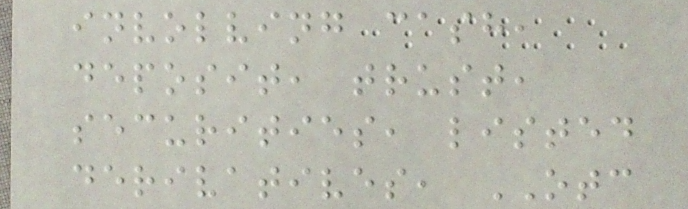involving cash,
deposit, trust,
securities, listed
derivatives, OTC
